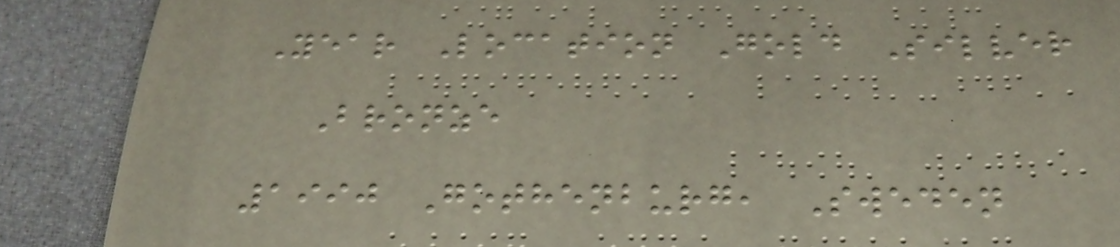Year Location Gold Silver
Bronze
1990 Gothenburg, Sweden
